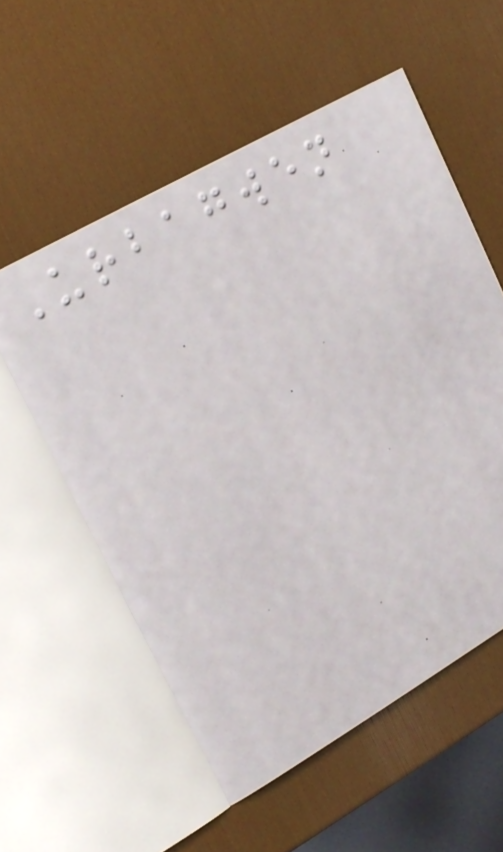Urbagwen
